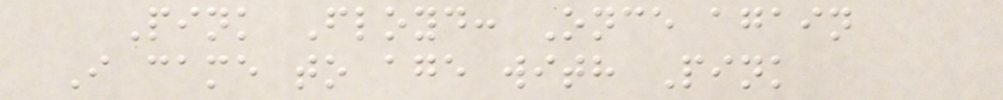Pink Floyd: Once again
I came to age with Pink
